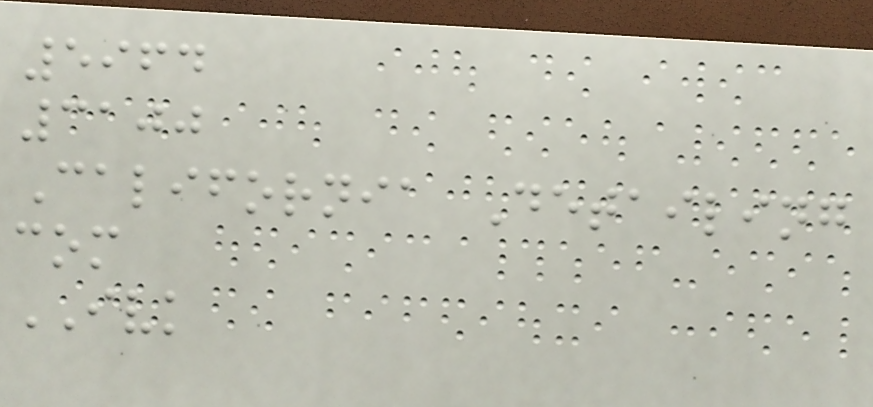5964
3100
California Detailing
com
IVK
